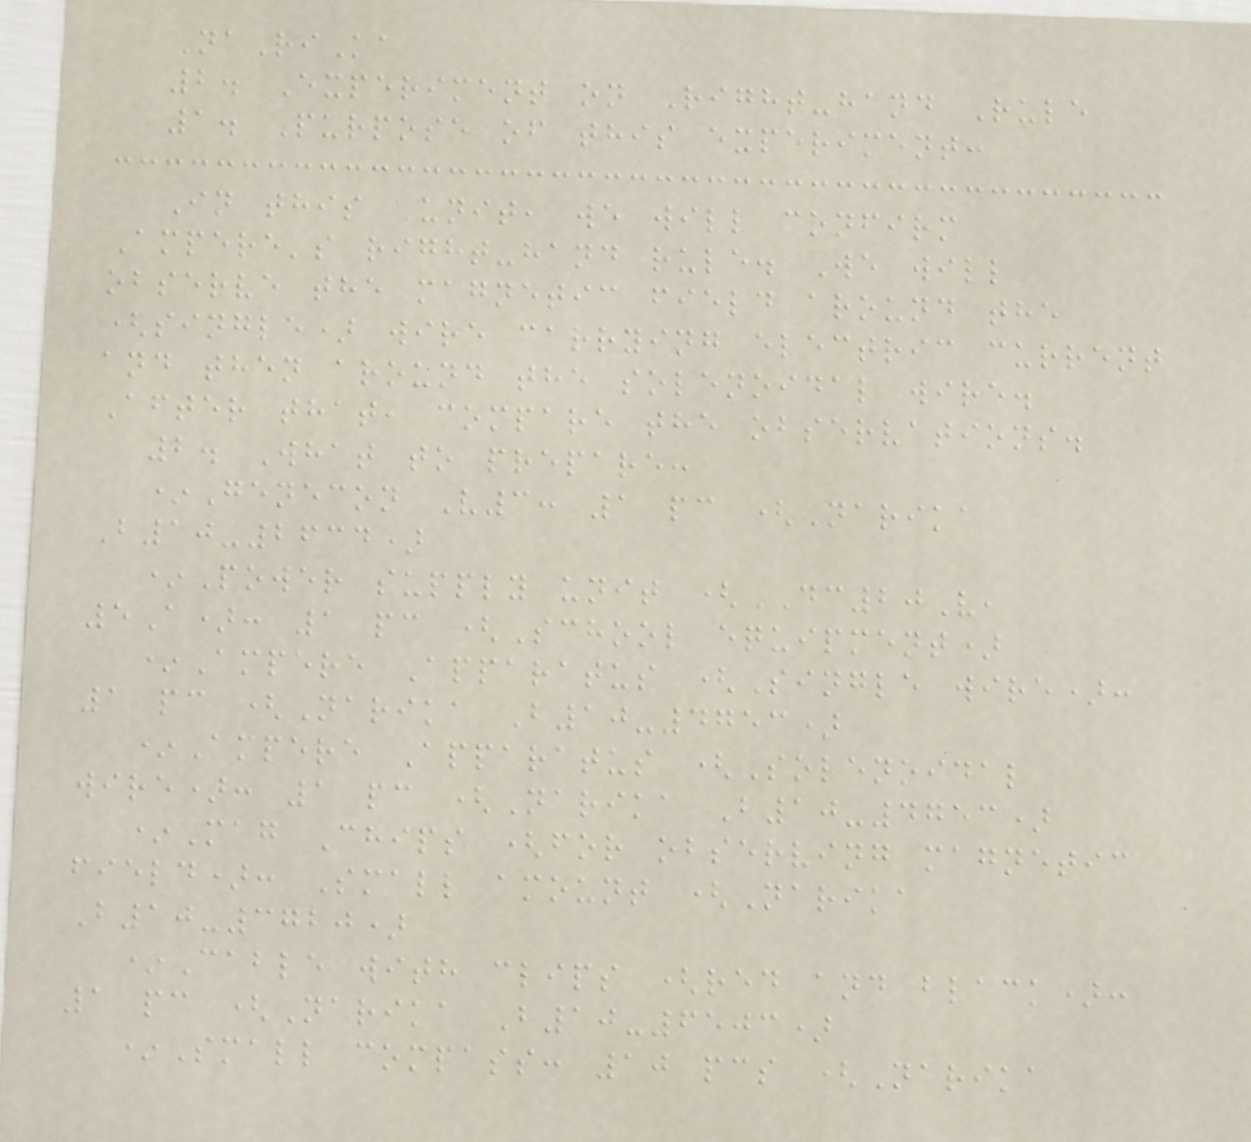NaRiKa
2. Experiment on Right-hand Rule
1. Purpose of this experiment:
In this Unit, we will confirm
Ampere's right-hand rule. We will
observe the magnetic field around the
(single) wire carrying electric current
and then around the solenoidal wire.
After that, compare the observations.
2. What to prepare:
*Genecon V3: 1 pc (Narika
B10-2634)
*Power supply unit (DC20V,
5A): 1 pc (School equipment)
*Ampere Apparatus (Single wire):
1 pc (Narika B10-4753)
*Ampere Apparatus (Solenoidal
wire): 1 pc (Narika B10-4753)
*Mag Chips (for observing magnetic
field): Small amount (Narika
B10-3720)
*Cable with clips (red and black):
1 pc (Narika B10-6503)
*Small compass: 10 pcs (Narika
